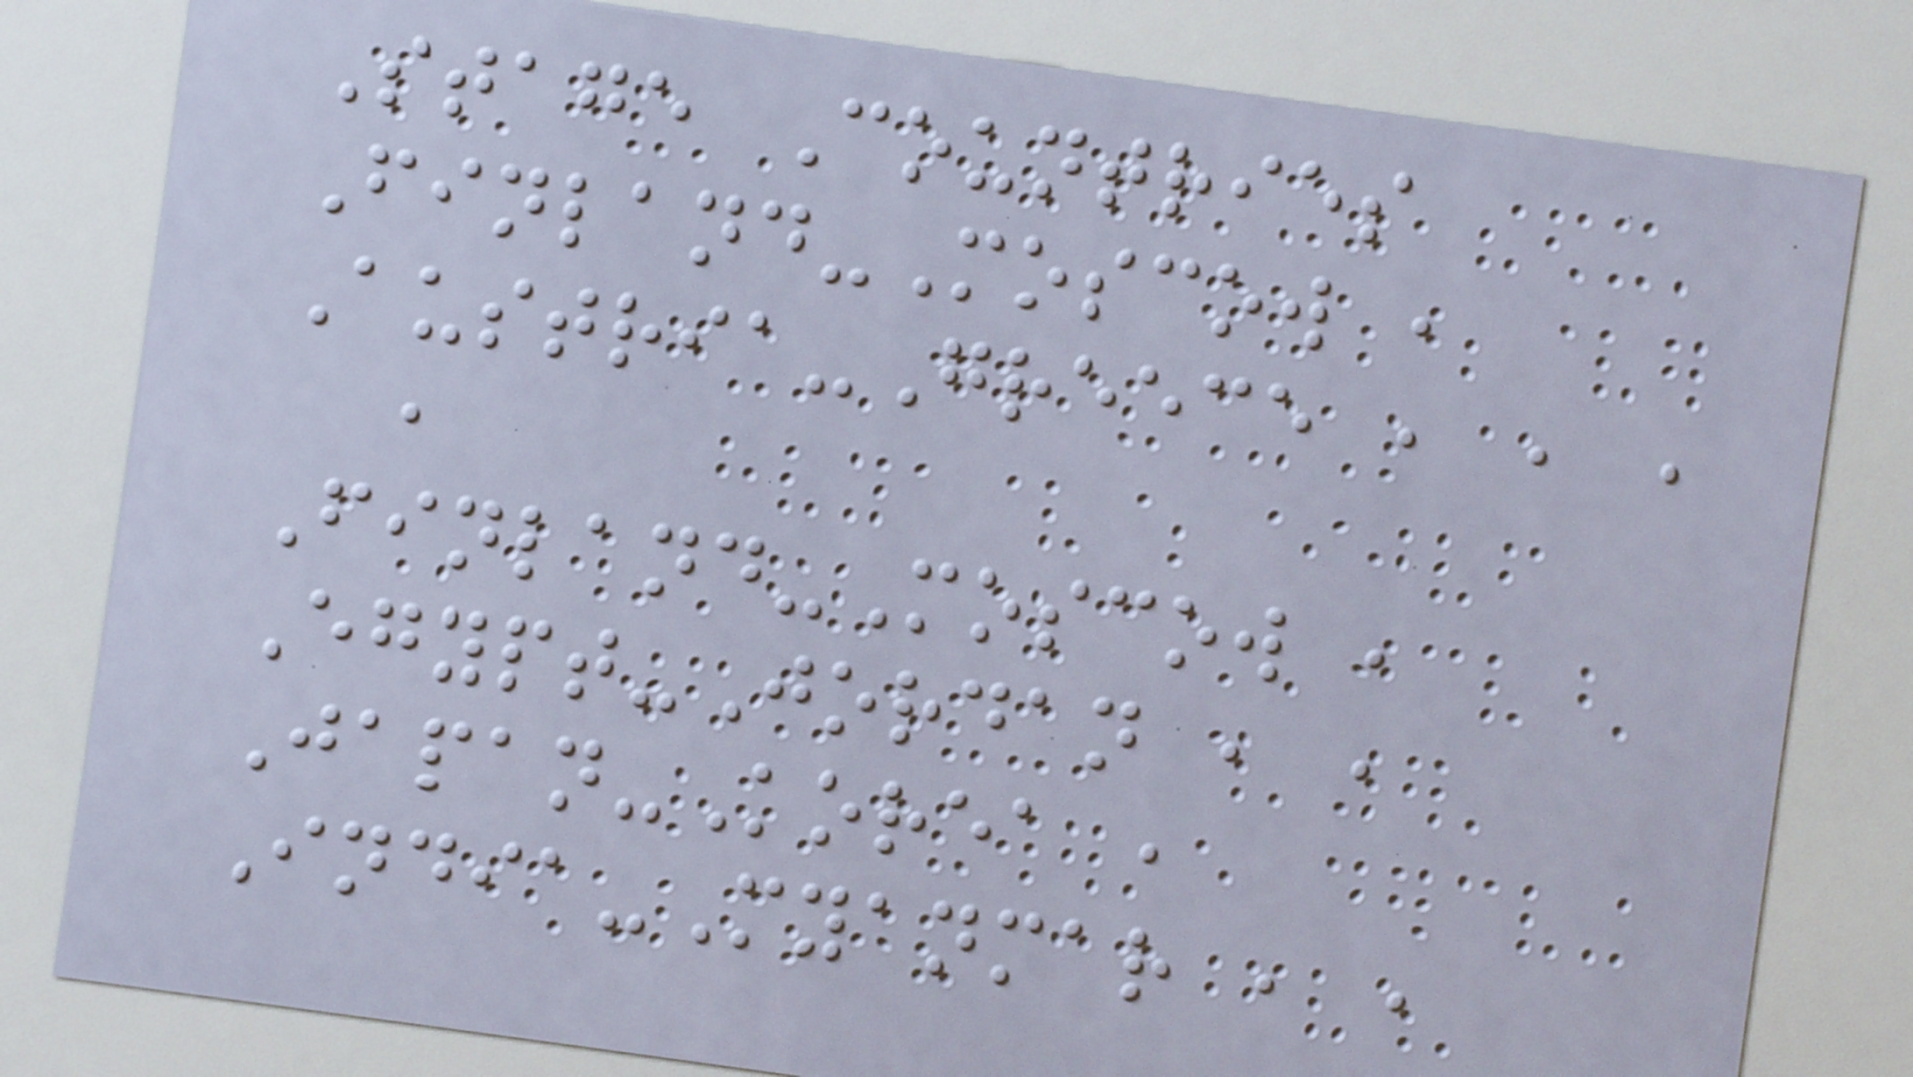Stage Countries
Finland-Moscow ,
Austria-Greece , , ,
,
Finland-Moscow ,
Egypt-Jordan , ,
Japan-Korea ,
India-Myanmar , ,
